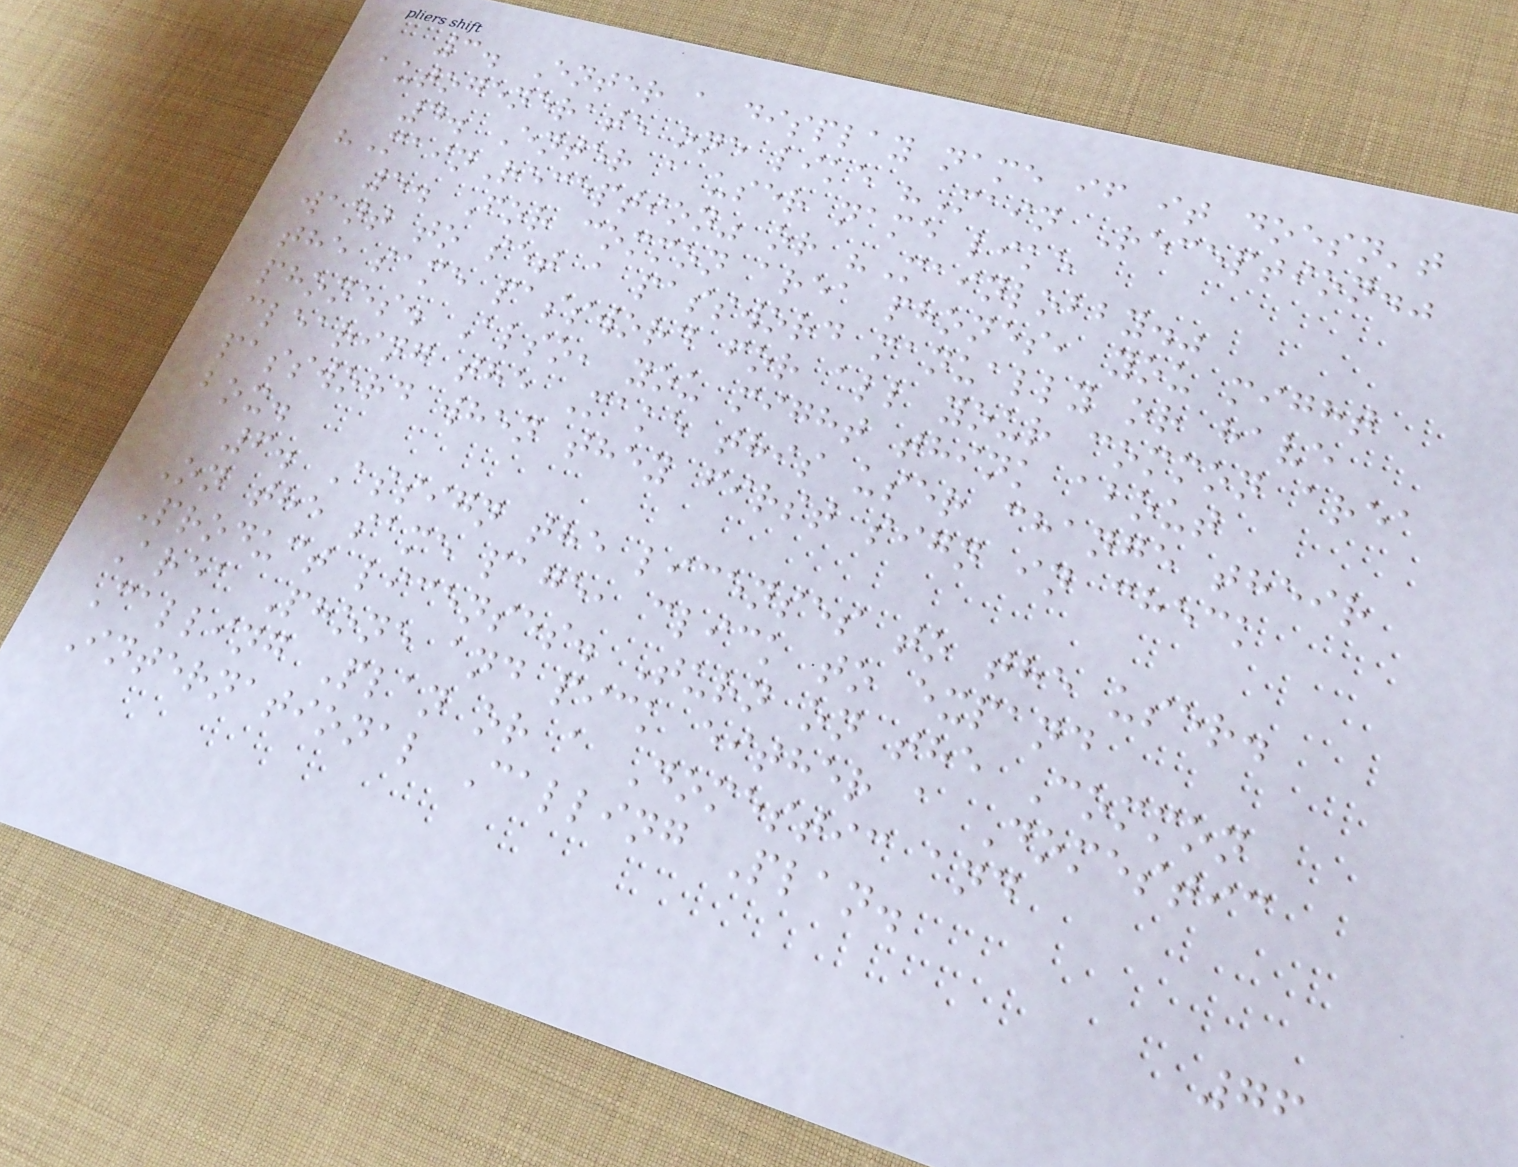3. Enter a display name if it doesn't
autogenerate one like "Main Reception."
4. Enter a user name like
"MainReception" or "Mainlobby."
5. For common area phones, you might
want to set a password manually or have
the same password for all your common area
phones. Also, you might think about
clearing the Make this user change their
password when they first sign in check
box.
6. Assign the licenses to the user.
On the same page, click to expand
Product licenses. Turn on the Common
Area Phone and pick either a Domestic
Calling Plan or a Domestic and
International Calling Plan.
76
